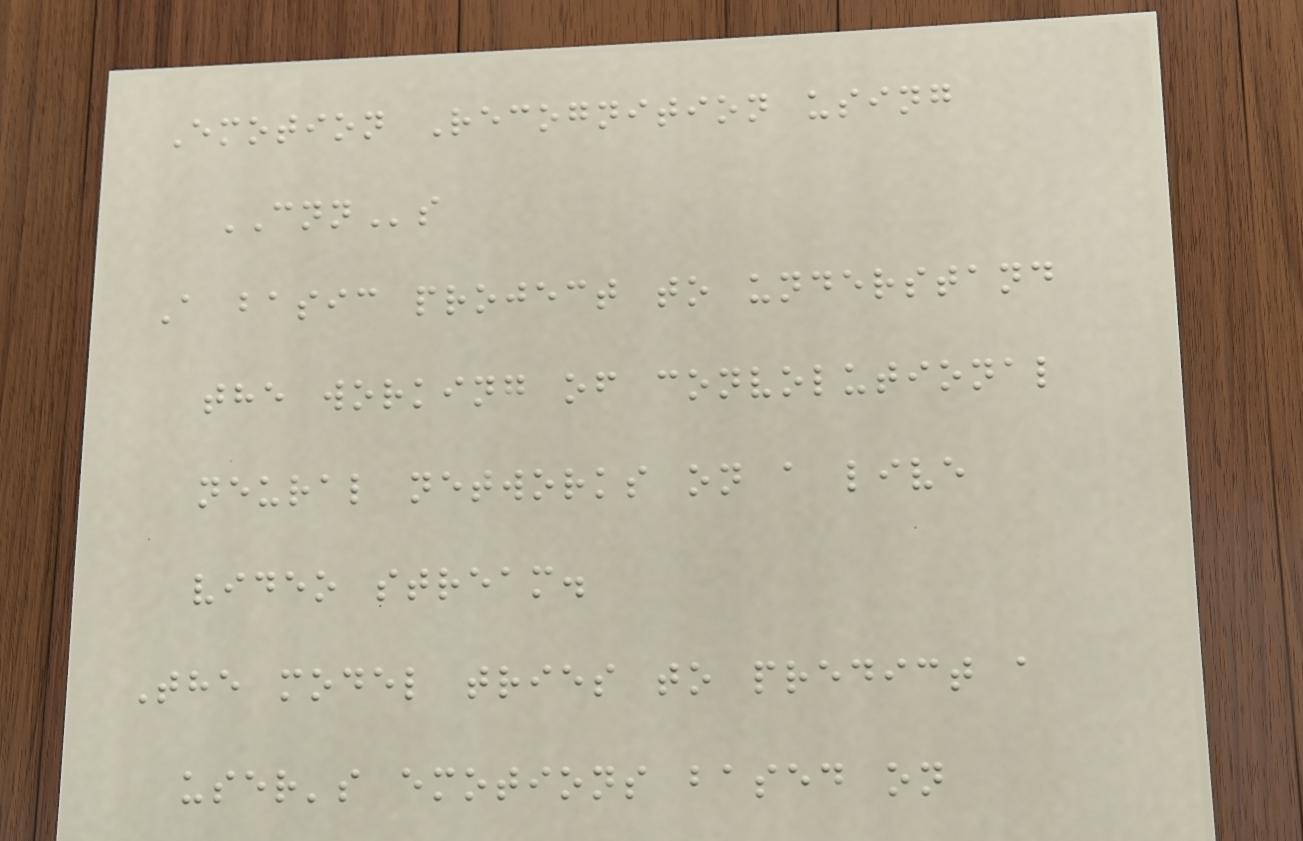Emotion Recognition using
CNNs
A basic project to understand
the working of convolutional
neural networks on a live
video stream.
The model tries to predict a
user's emotions based on
